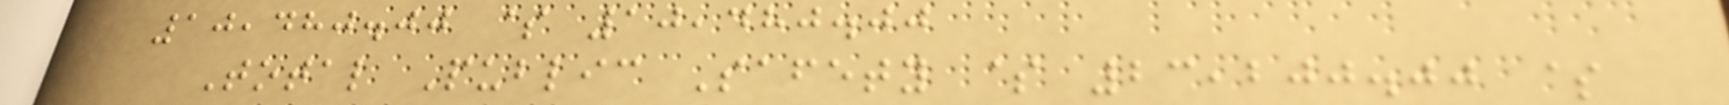10,480.00 $ 10,480.00
Total Public Safety $ 23,200.00 $
